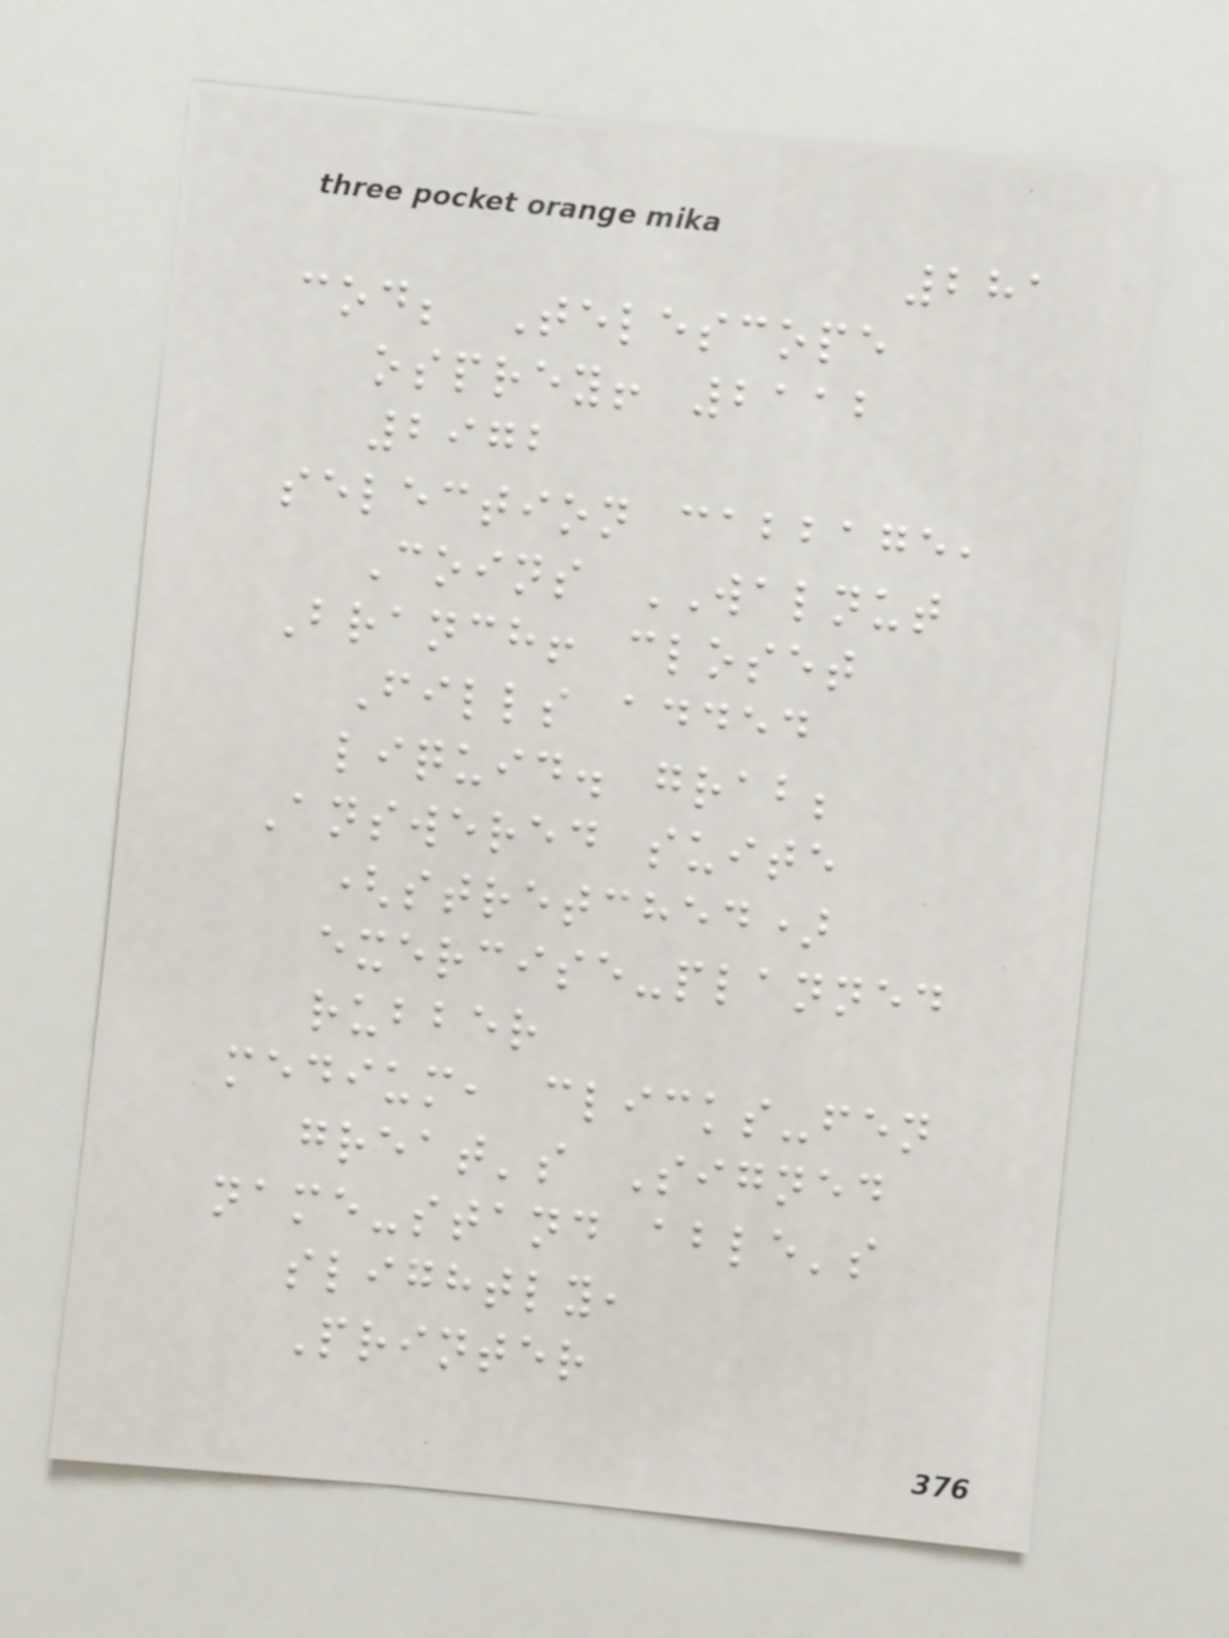281
cod; Telescope
osprey! 2112
2972
selection cabbage,
Coins WALNUT
Branch! closet
Fills added
liquid. grab;
Answered suite
(stretched)
exercise-planned
rubber
medium, clicks-fen
great's Signed
name-stand able's
slightly,
Printer
